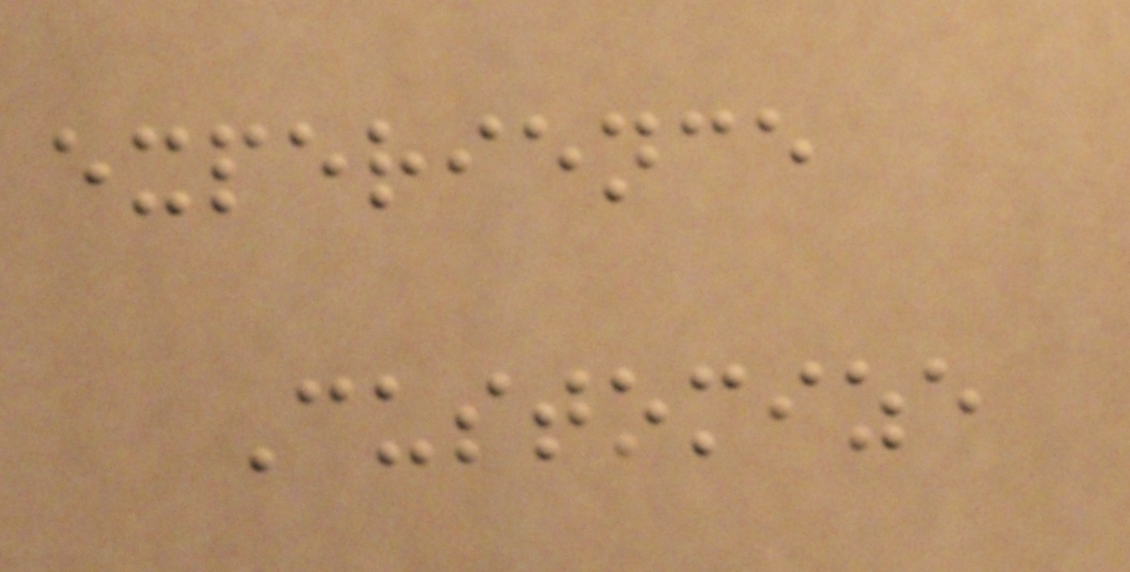experience
Customize
